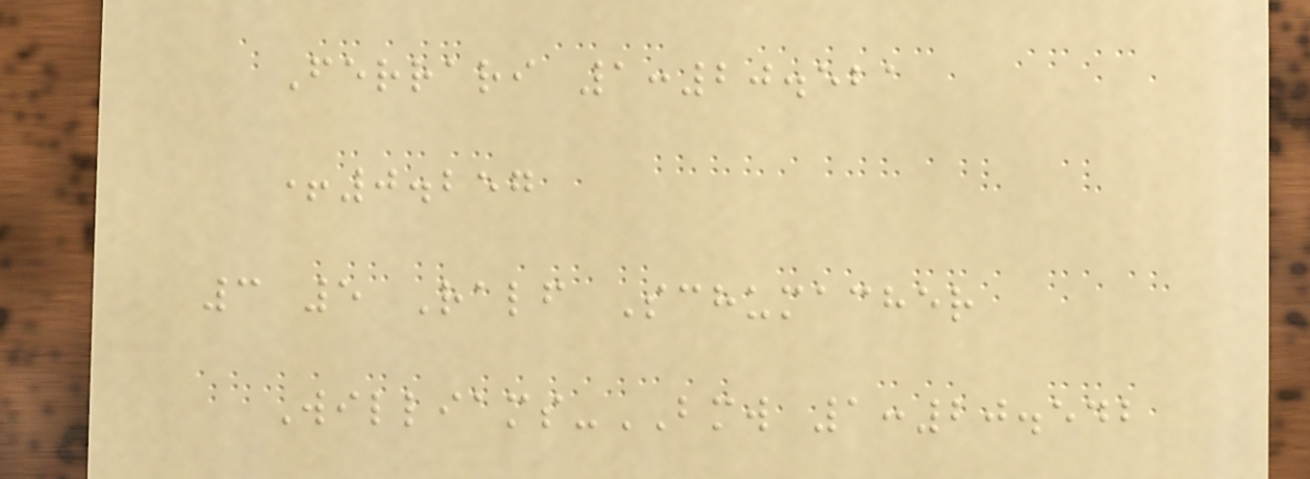Ferrari 1:20.521
+0.257
3 5 Ralf Schumacher
Williams-BMW 1:20.542
